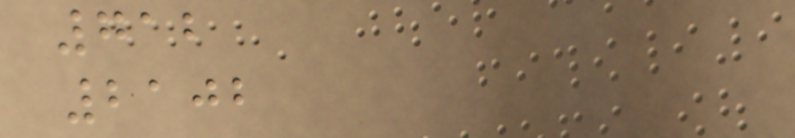712
2102
